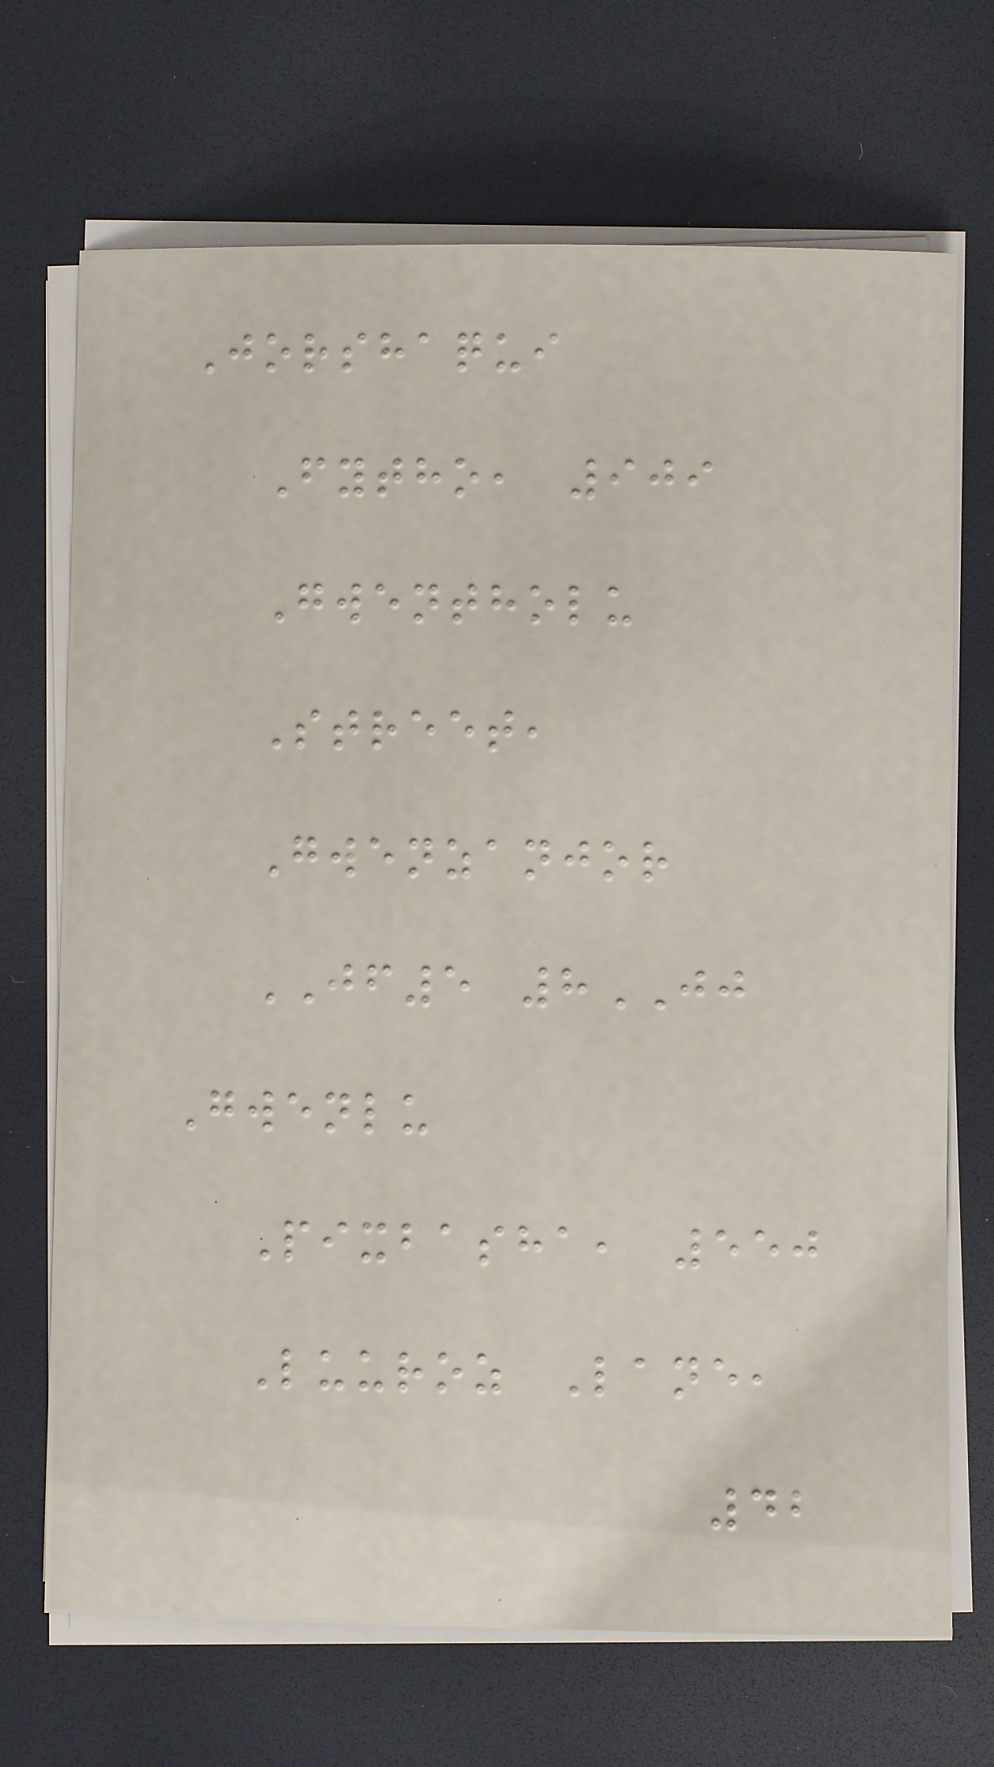Jorshaqui
Fytho, 909
Gwentholu
Street,
Gwenzanjor
JF5 8JJ
Gwenlu
Pixbasha, 550
Luuroz Lane,
42
